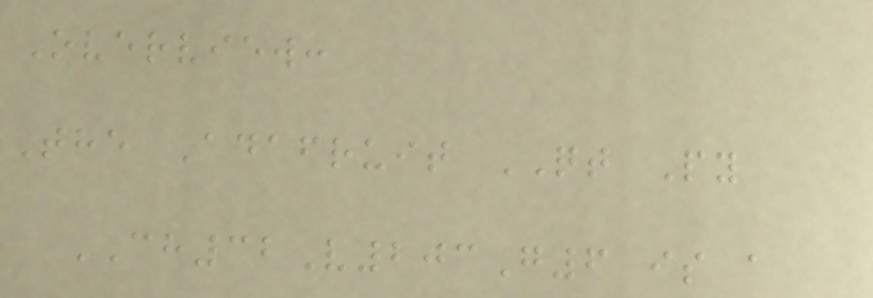Overview:
The Adafruit QT Py
CH32V203G6 is a
